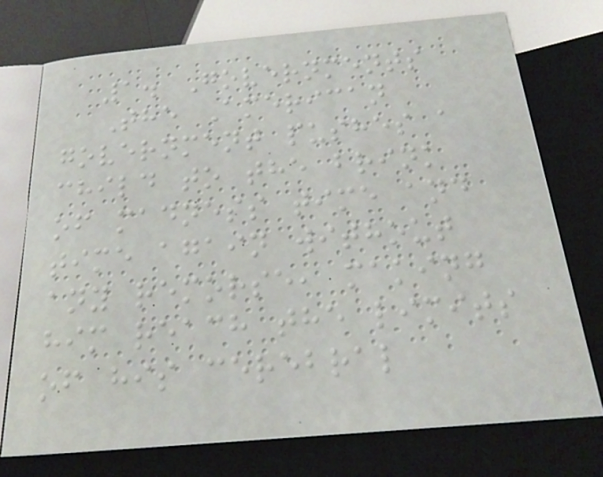1. Governments
The American
government pushes a
child to the brink
of madness time and
time again without
any remorse, making
him reach the limits
of his cerebral
